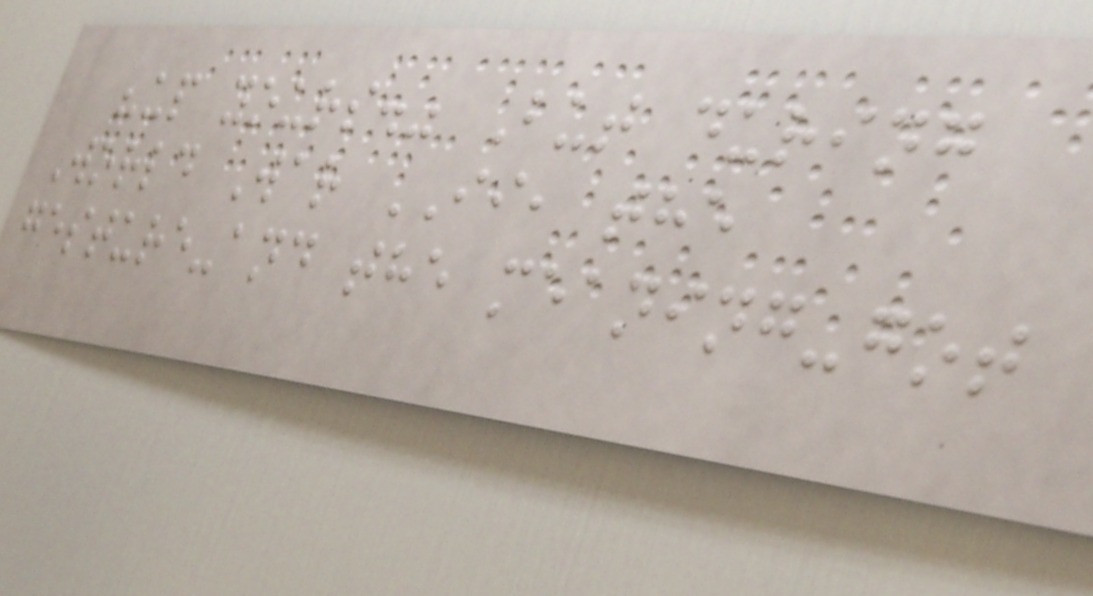"up yours." But during
World War II, the
gesture-and the meaning-got
